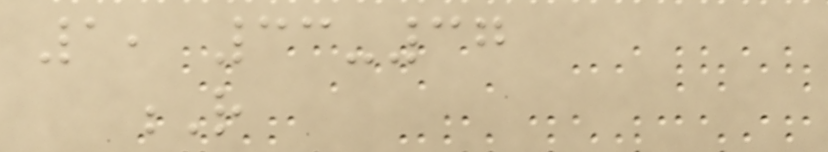1, 33-37
R
